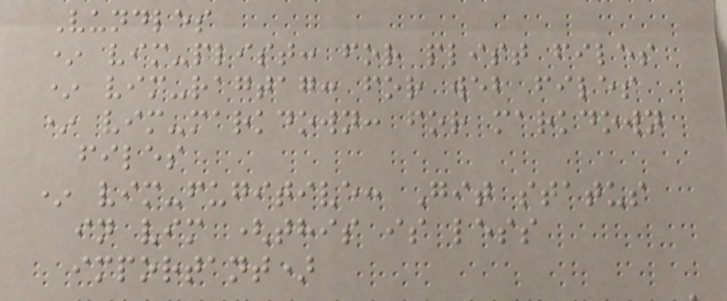Vundles
* vim-plist: for plist files
* vim-ragtag: for web files
* vim-markdown: for markdown
files
* vim-fugitive: Git status
in vim (this is less
important)
